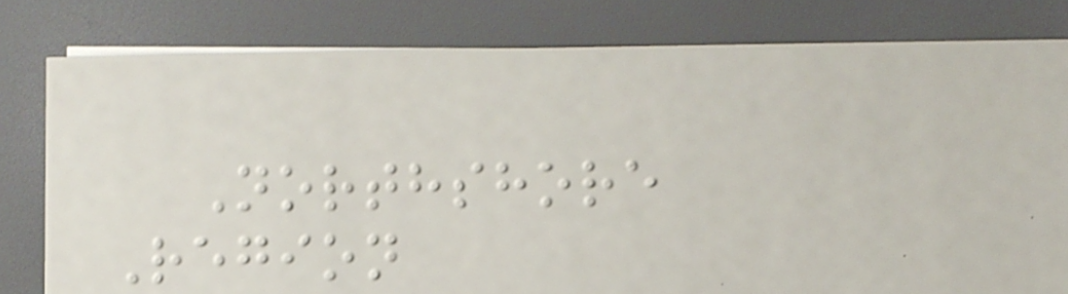Northshore
Region
